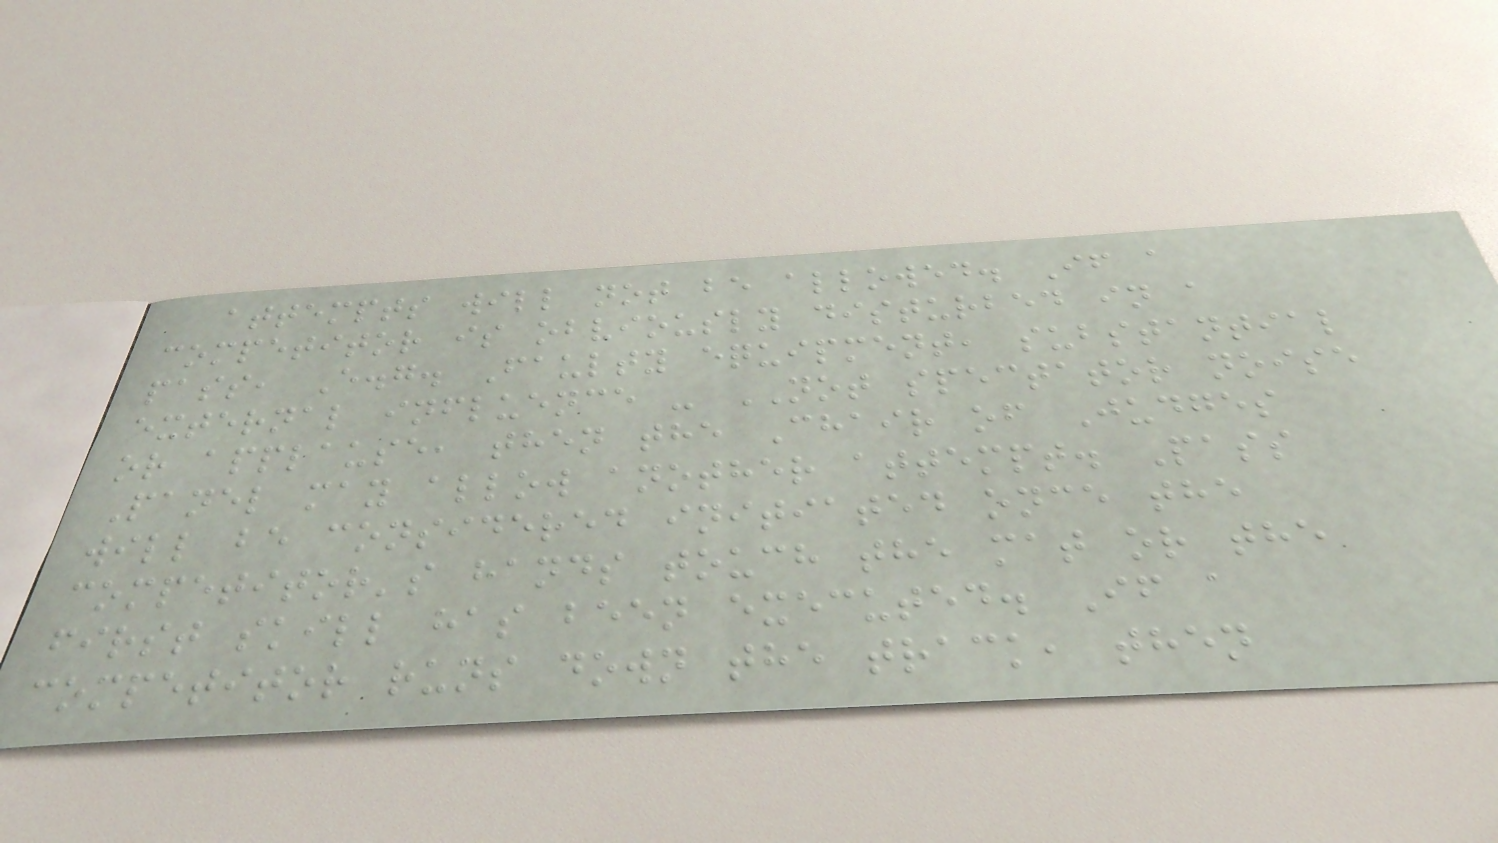attempts will not be allowed. If a
competitor is obviously disturbed in a
pass, E.g. Faulty equipment, substantial
external influence - NOT spectator noise
or applause, then the Chair of Judges
Panel may allow another attempt. Pass
will be considered initiated once the
competitor's hands touch the mat or the
first skill has been executed. If a
competitor runs down the track, then
